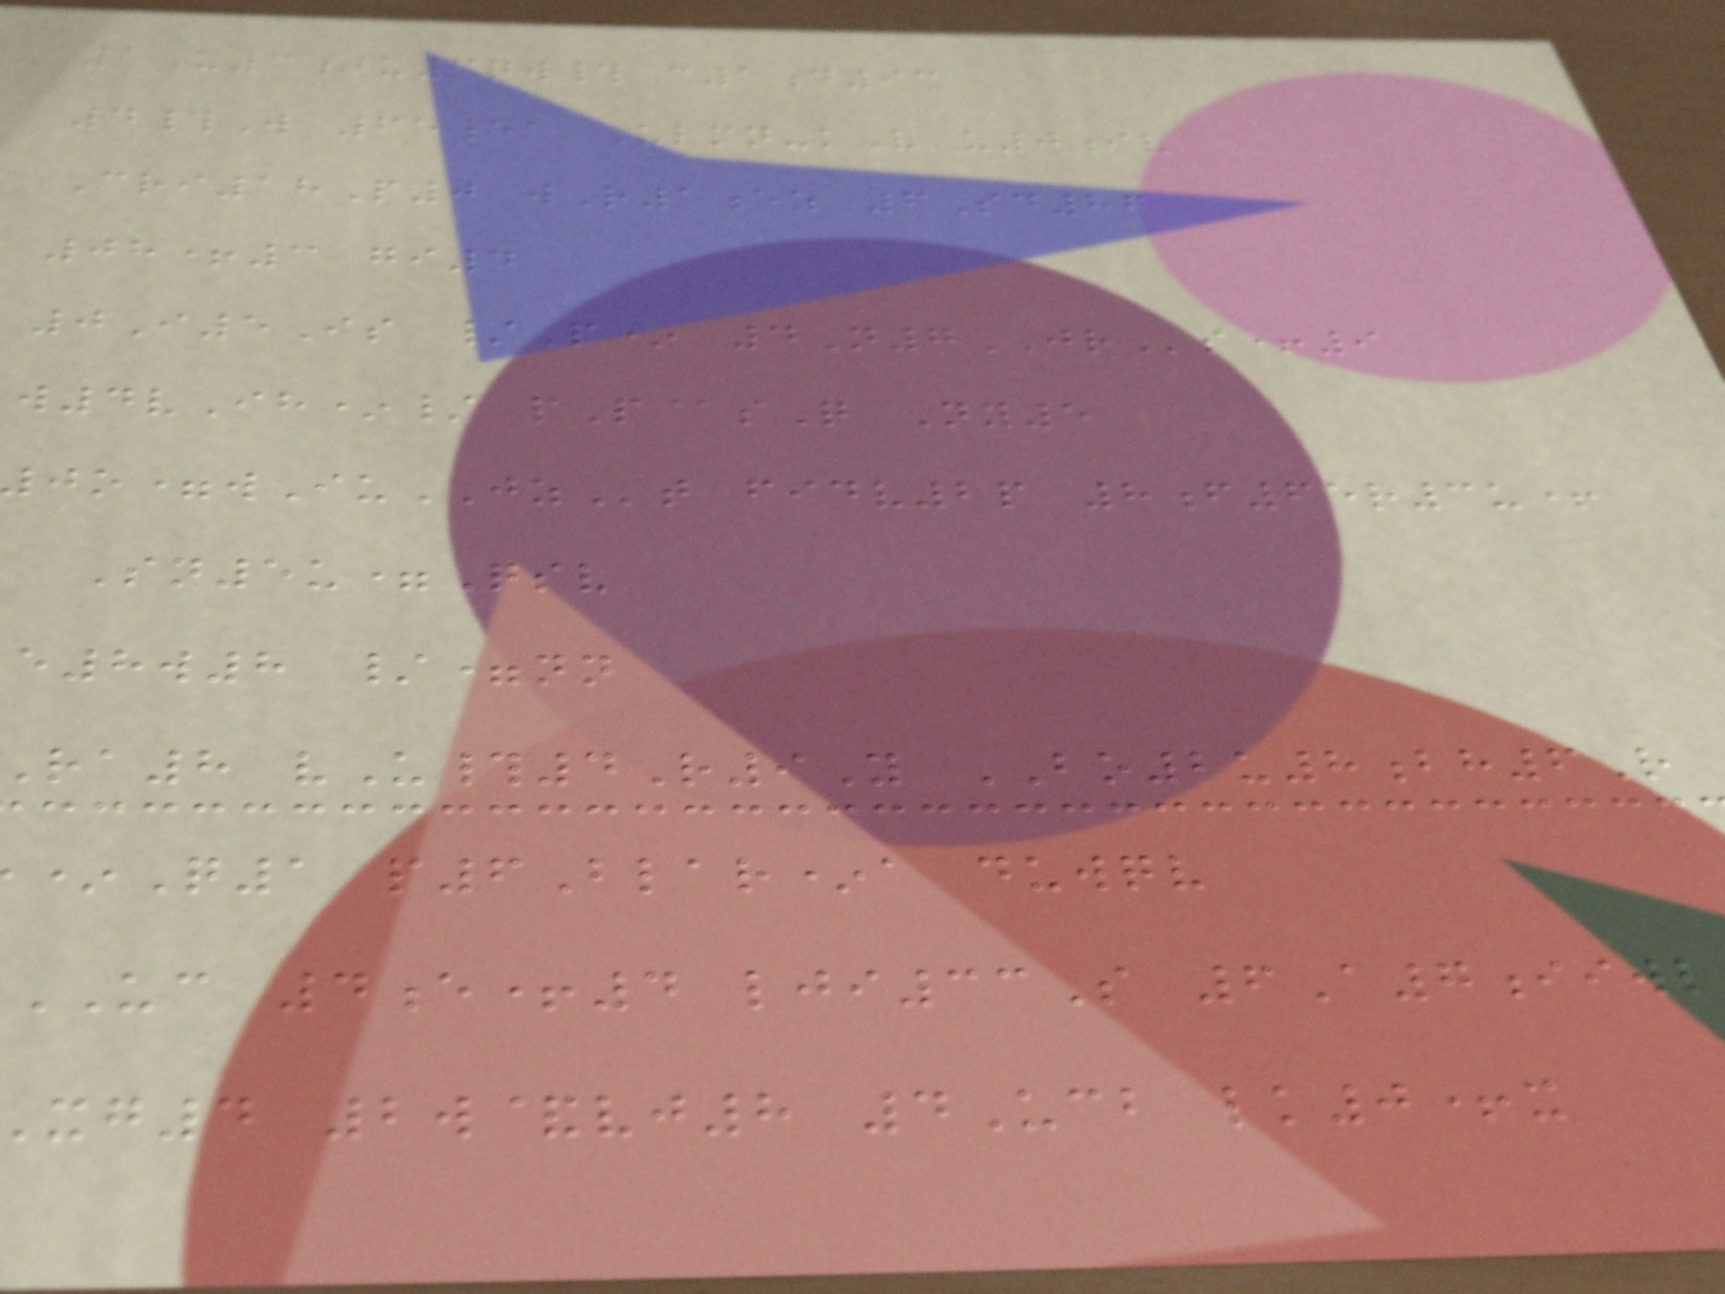1U3ju3qw# c1d93
4#W 65ea Ulmn-kV u0iv
Cri18P0 wR1ez 6Sd86
08+3 gi4
0I5Is /P* 4N7JRs+9
w4vIh*/ pP@sQ Ny5
o=wIuJZt fidv2p 8f65r3u+
Sn5u=Qsv
e8w8 /=nn
ra8 vU#4R9Y BO2u8bh6R
*Q1 p6Blar*a duwqv
UC 4e+4 lji33S 6A7iiwl
xg4 2w&vj8 4Ucb lk0+x
